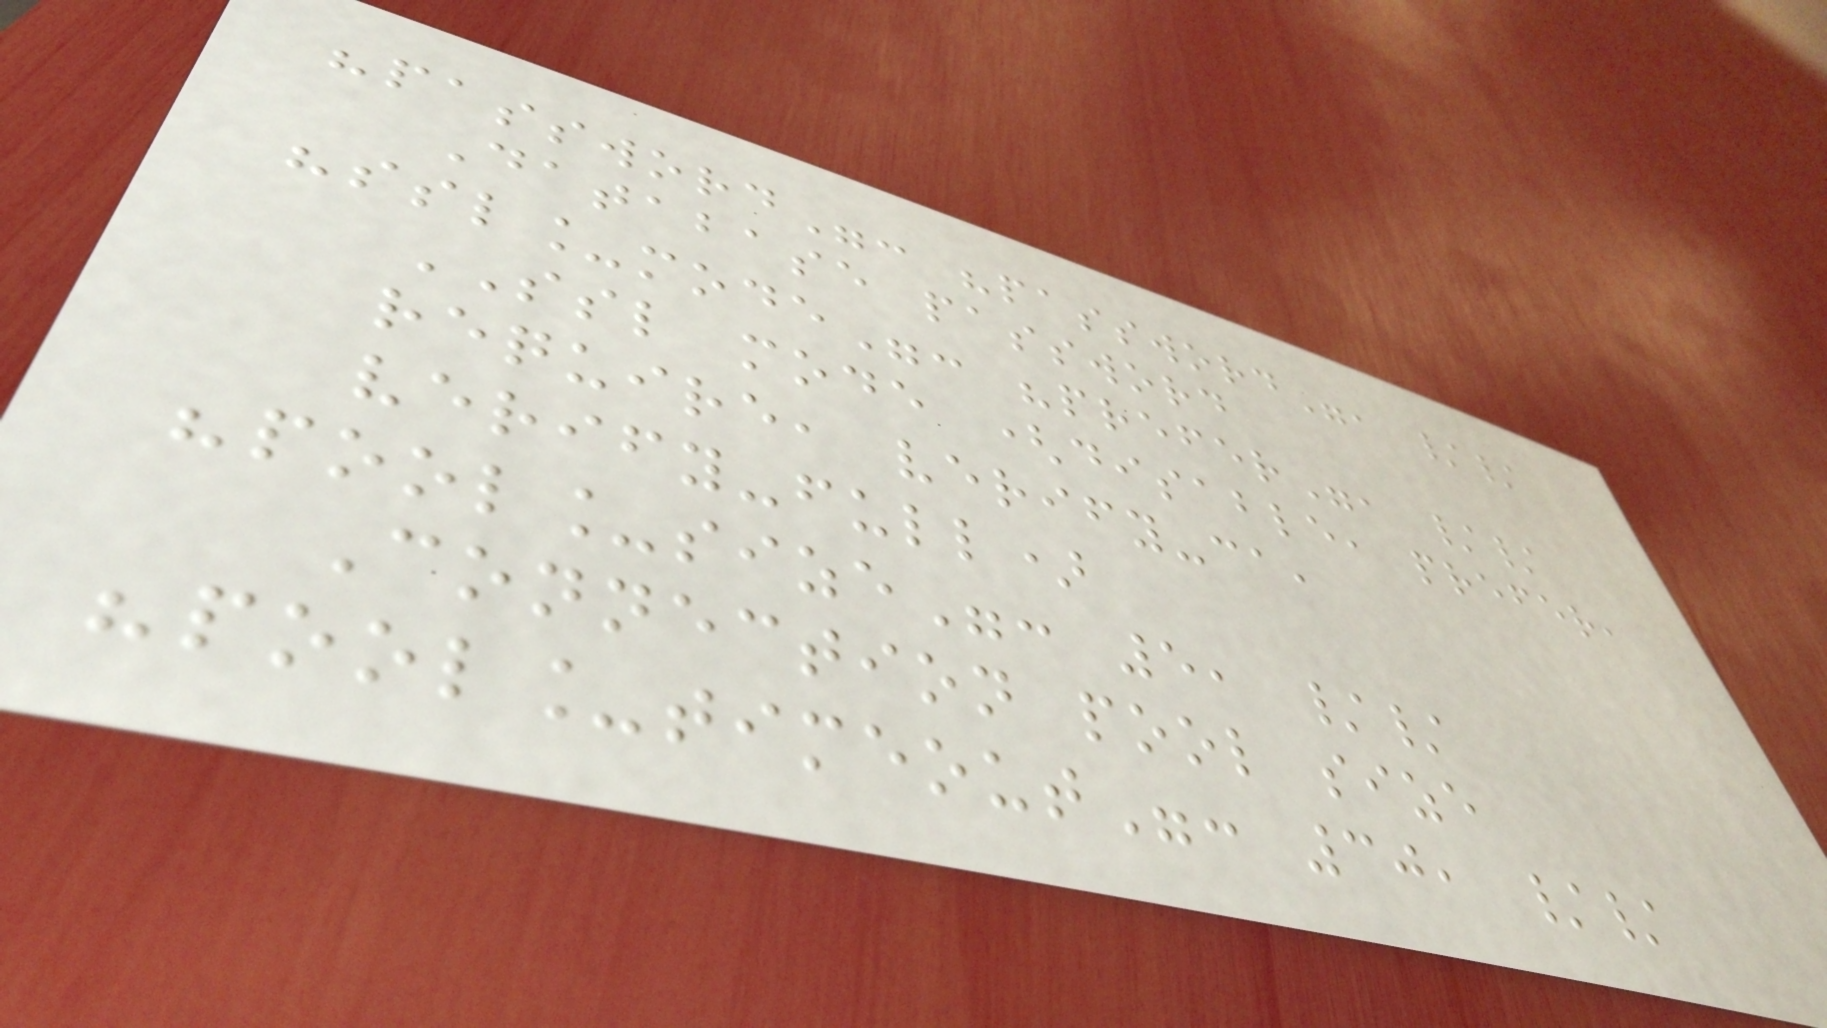"password": "password", //
Database password
"ssl_mode": "prefer", //
SSL mode (disable, prefer,
require, verify-ca,
verify-full)
"pool_size": 5, //
Connection pool size
"pool_timeout": 30, //
